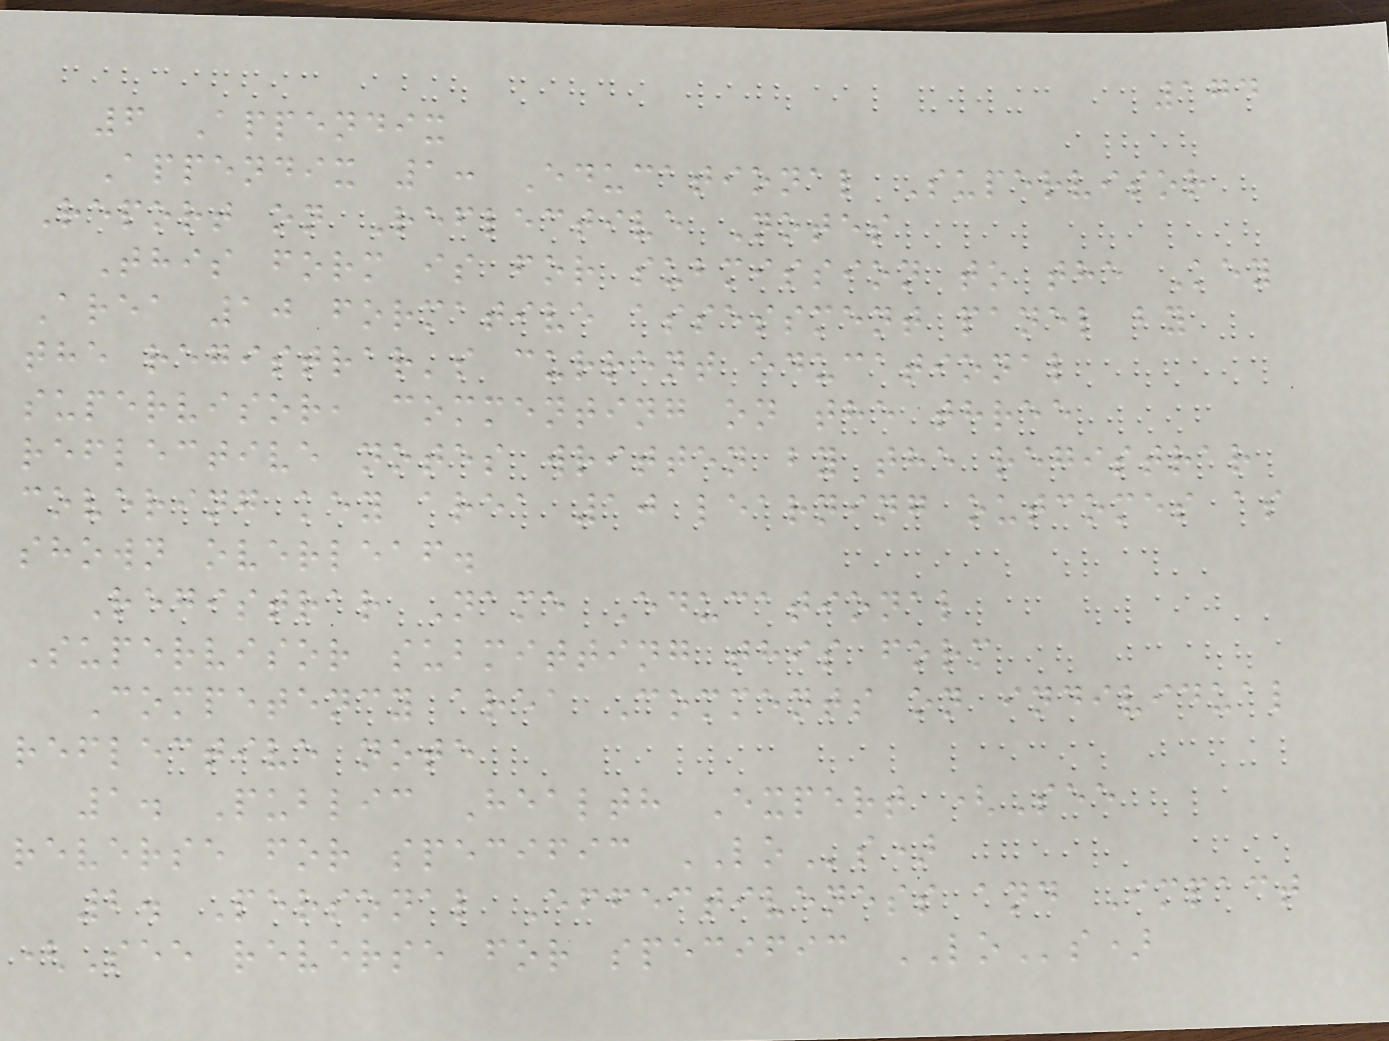174
6 Appendix
Appendix 1: Educational Supervisor
Report on Reflective Notes
This form is for submission to the Key
Area 10 formative assessment panel by
the registrar's current educational
supervisor, commenting on the three
reflective notes written by the registrar
covering key area 10 learning outcomes as
shown overleaf.
Registrar Name Educational
Supervisor submitting this form
Competency area Comments on individual
reflective note
1. Public Health Expert (See
reverse for specific LOs)
2. Personal Effectiveness and Impact
(See reverse for specific LOs)
